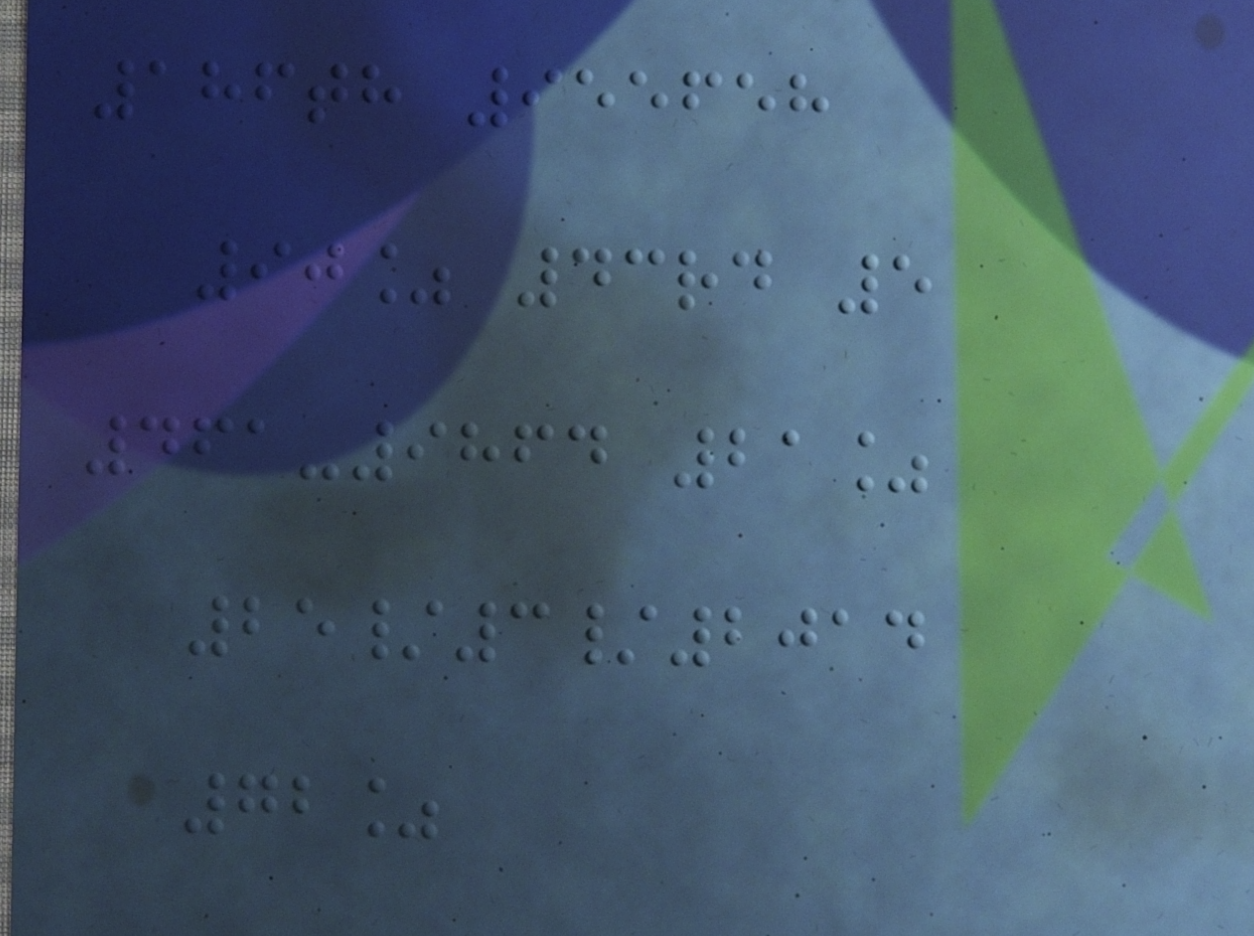186th 955658
90% 43rd 5
461-9864 21%
25/3/2014
72%
